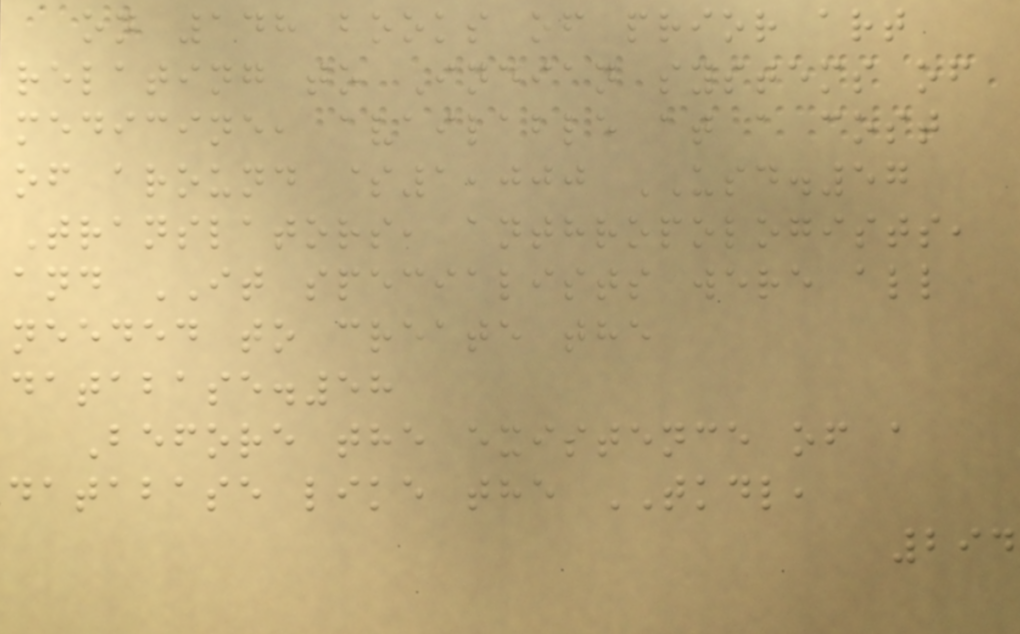on 148 books of prior art
relating to Indian systems of
medicine, available at a cost
of around $1,000 USD.57
Translators, anthropologists,
and IT specialists were all
needed to create the
database.58
Before the existence of a
database like the TKDL,
294
